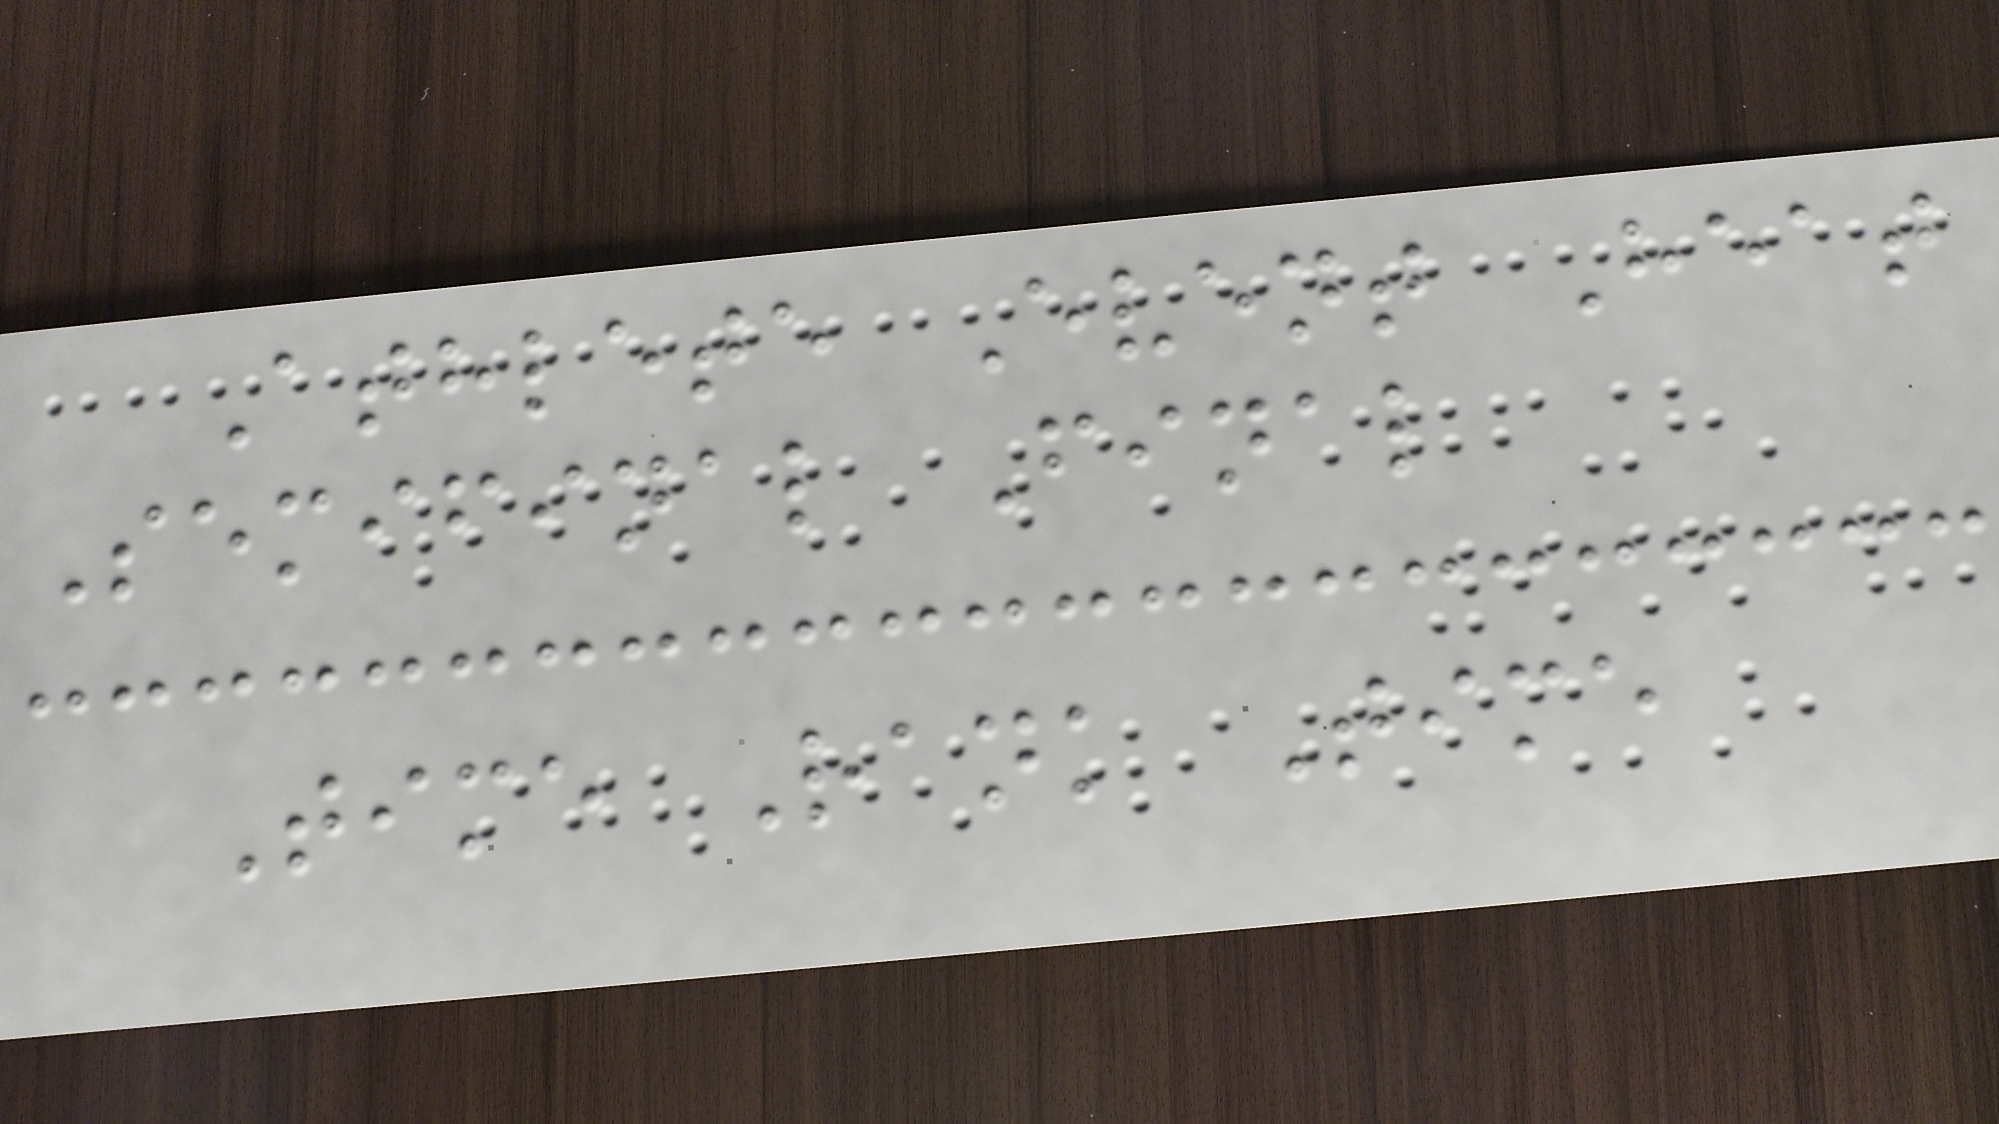Athlete Event Heat
Semifinal Final
Time Rank Time
